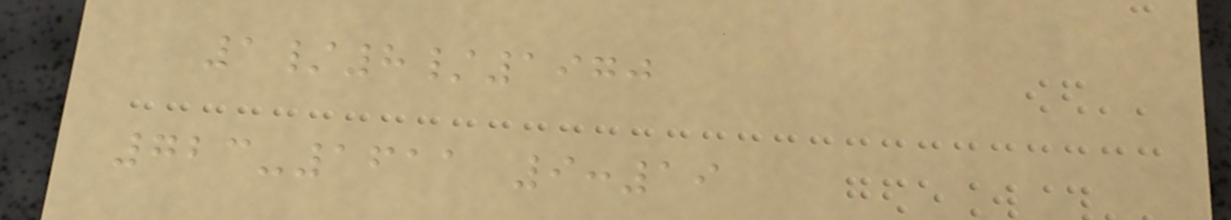1/8/1970
723-1611 9:19
